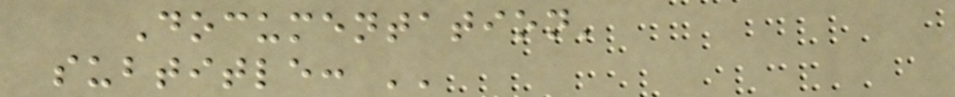Documentation'
subtitle: ''
